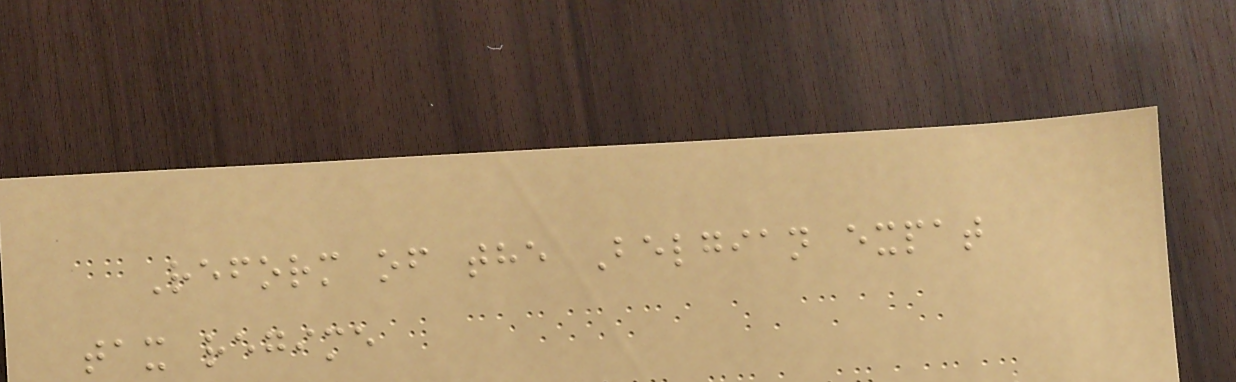Reform of the Belgian expat
tax regime
